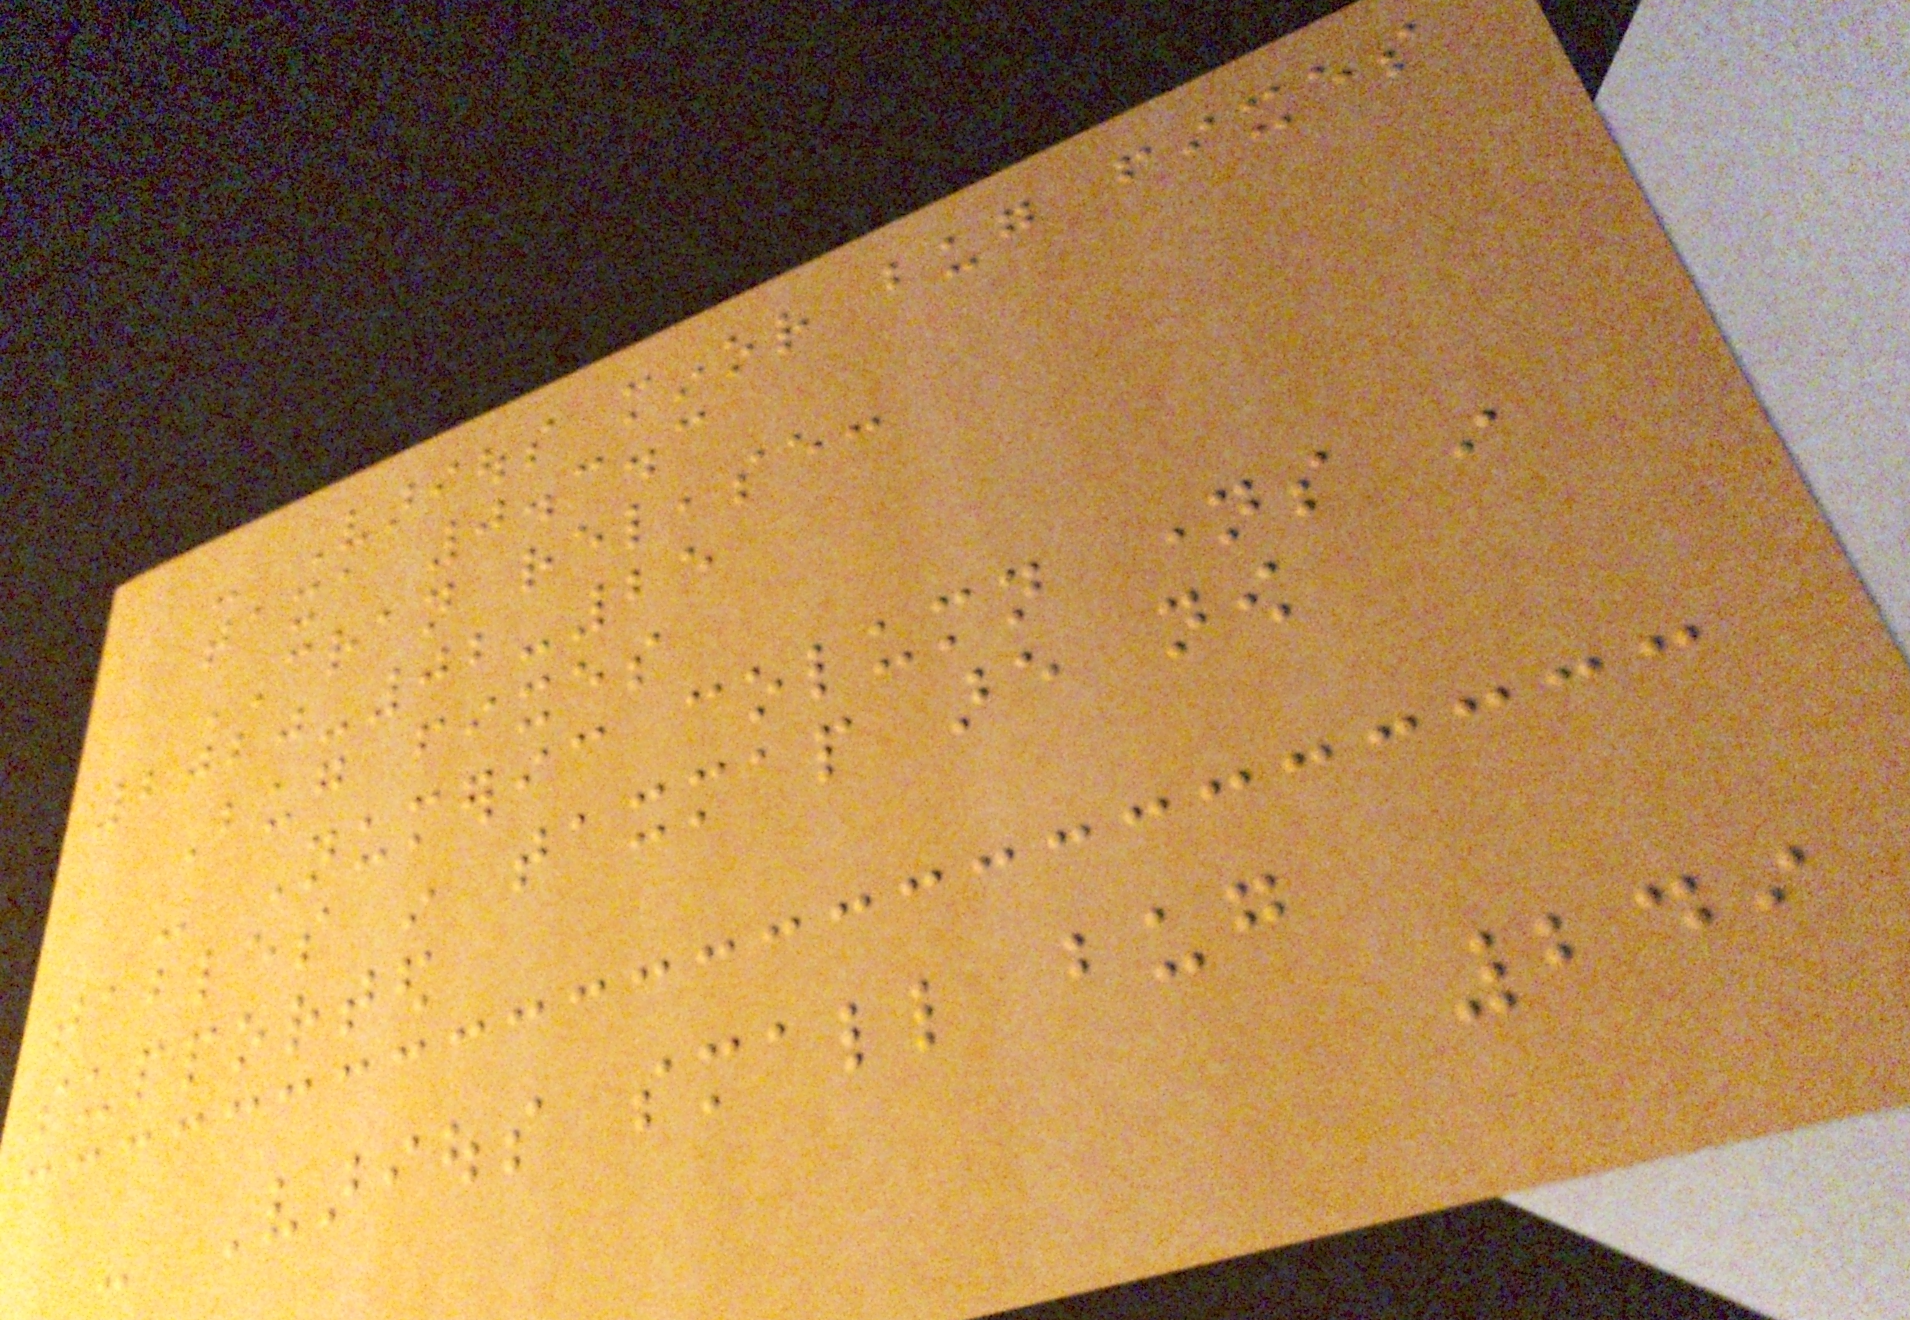- Various minor bug fixes
taxa 0.3.3
CRAN release:
2020-02-25
Bug fixes
- Numeric column names in
tables in taxmap are now
supported
- Various small bug
249
